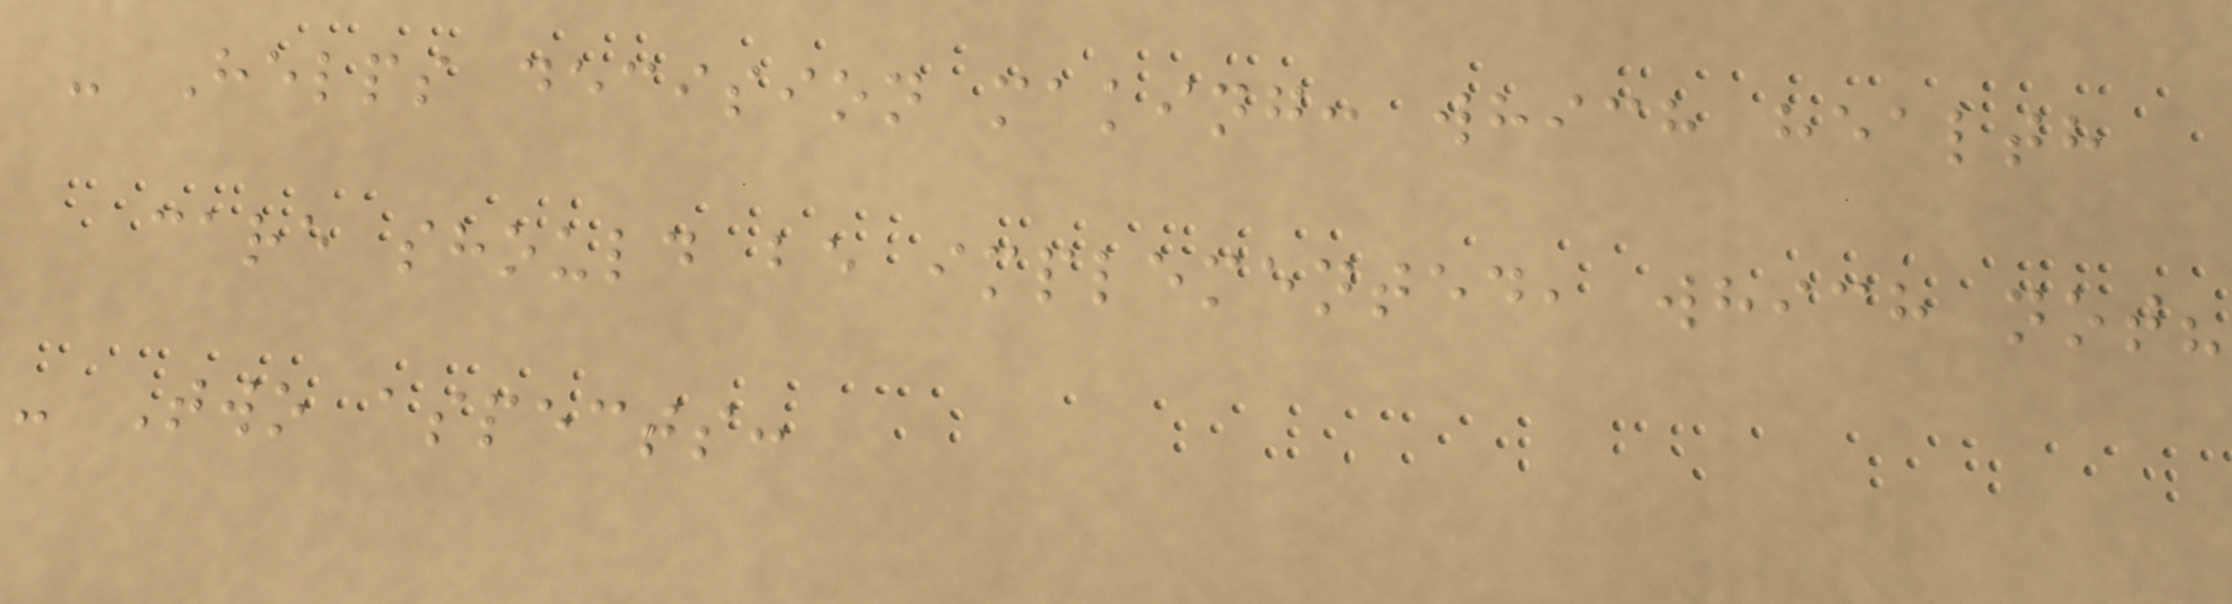- Helps decision making: which health
care should be implemented, which not?
- Two aspects:
